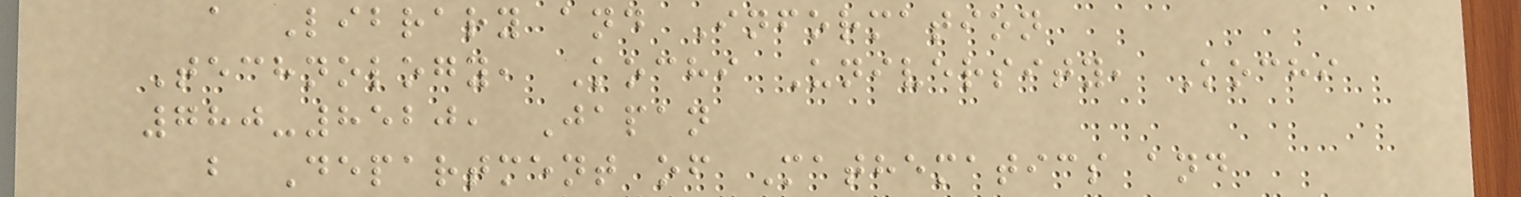a Library and Information
Technology, Kochi University, Kochi
780-8520, Japan
b Department of Mathematics and
